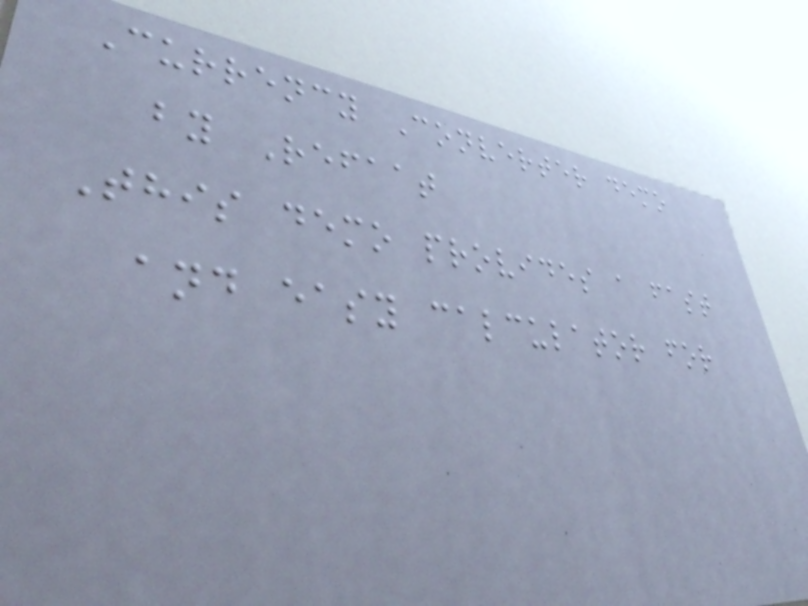Currency Converter demo
by Refaat
This demo provides a fast
and easy calculator for
